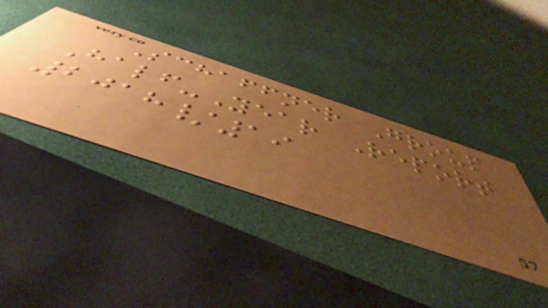Schaffner Group
Half-Year Report
2018/19
